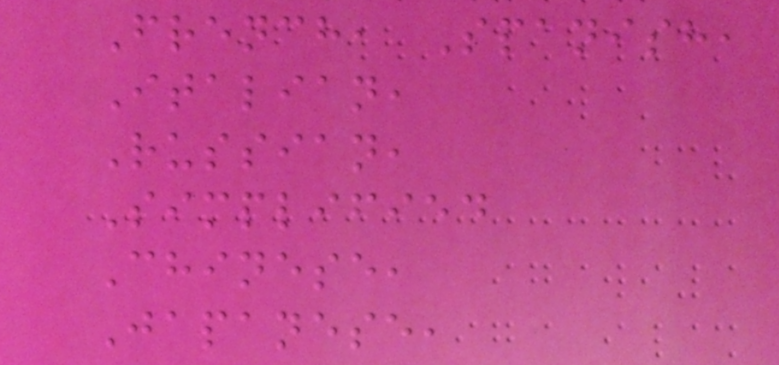French, Spanish,
Italian,
Russian,
Simplified
Chinese,
Japanese,
